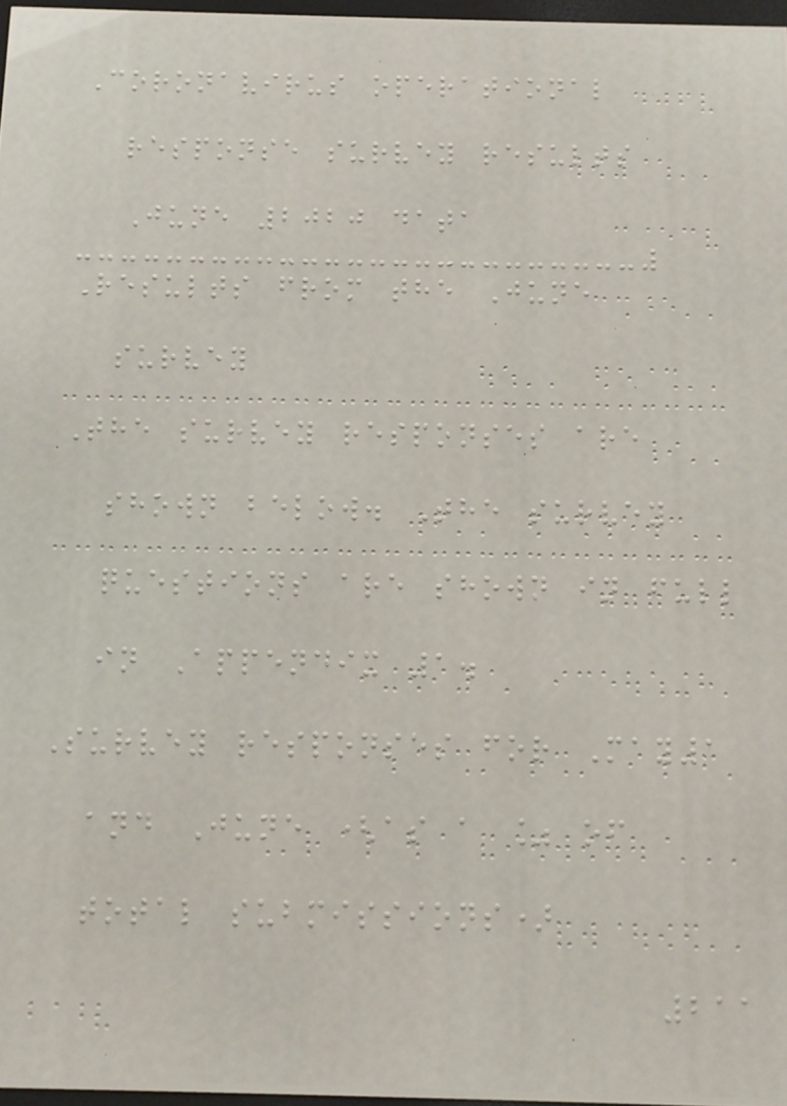Coronavirus operational
response survey results
June 2020 data
Results from the June
survey
The survey responses are
shown below. The survey
questions are shown in full
in Appendix 1.
Survey responses for May1
and June (as a % of
total submissions)
211
